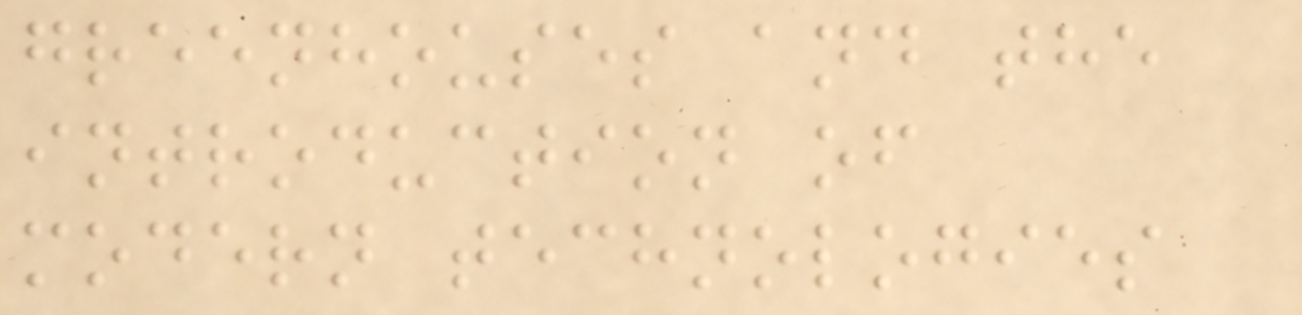greenhouses and the
introduction of
modern technologies
